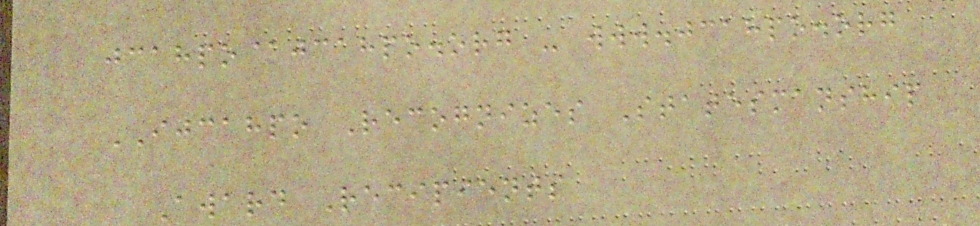jcahpo@jcahpo.org - www.jcahpo.org
IJCAHPO Recognizes Statesmanship
Award Recipients
